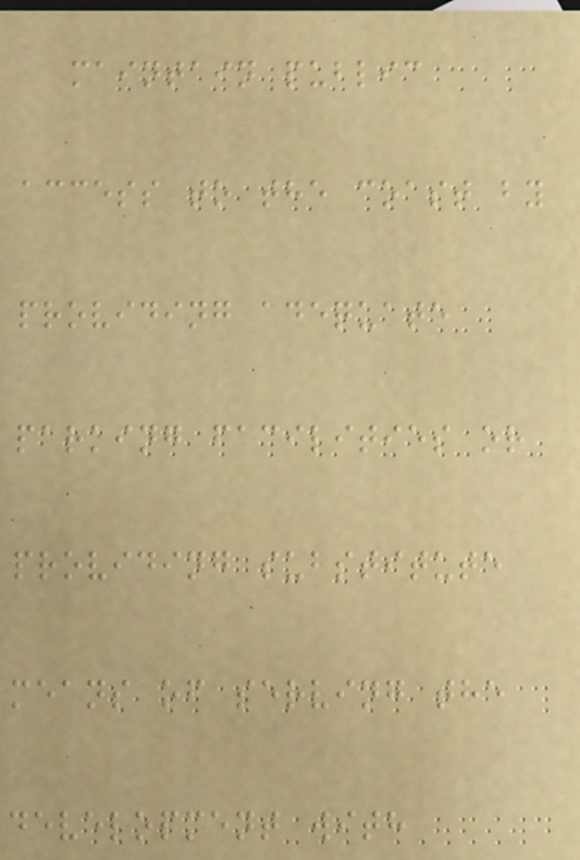maintain public
access to the coast by
providing adequate
parking facilities or
providing substitute
means of serving the
development with
